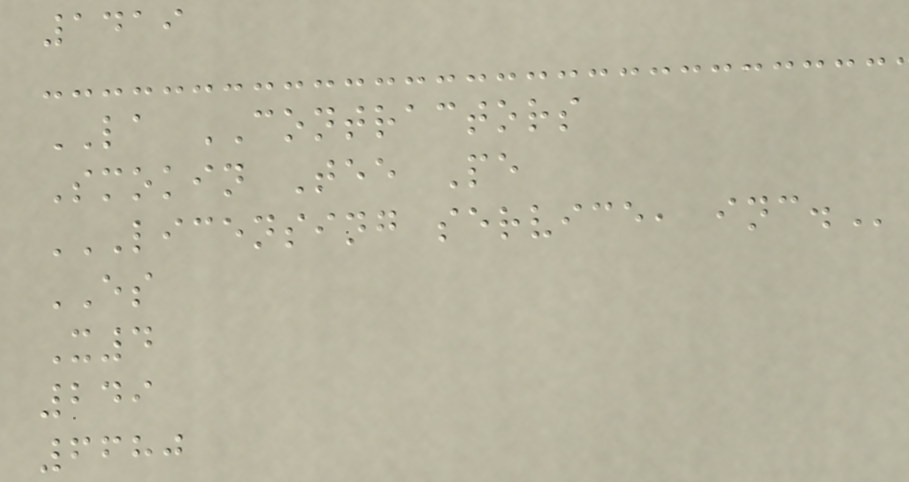1419
LA CONTRACTORS
Smokin Tee Pe
LICENSING SERVICE, INC.
ES
X4
249
6680
